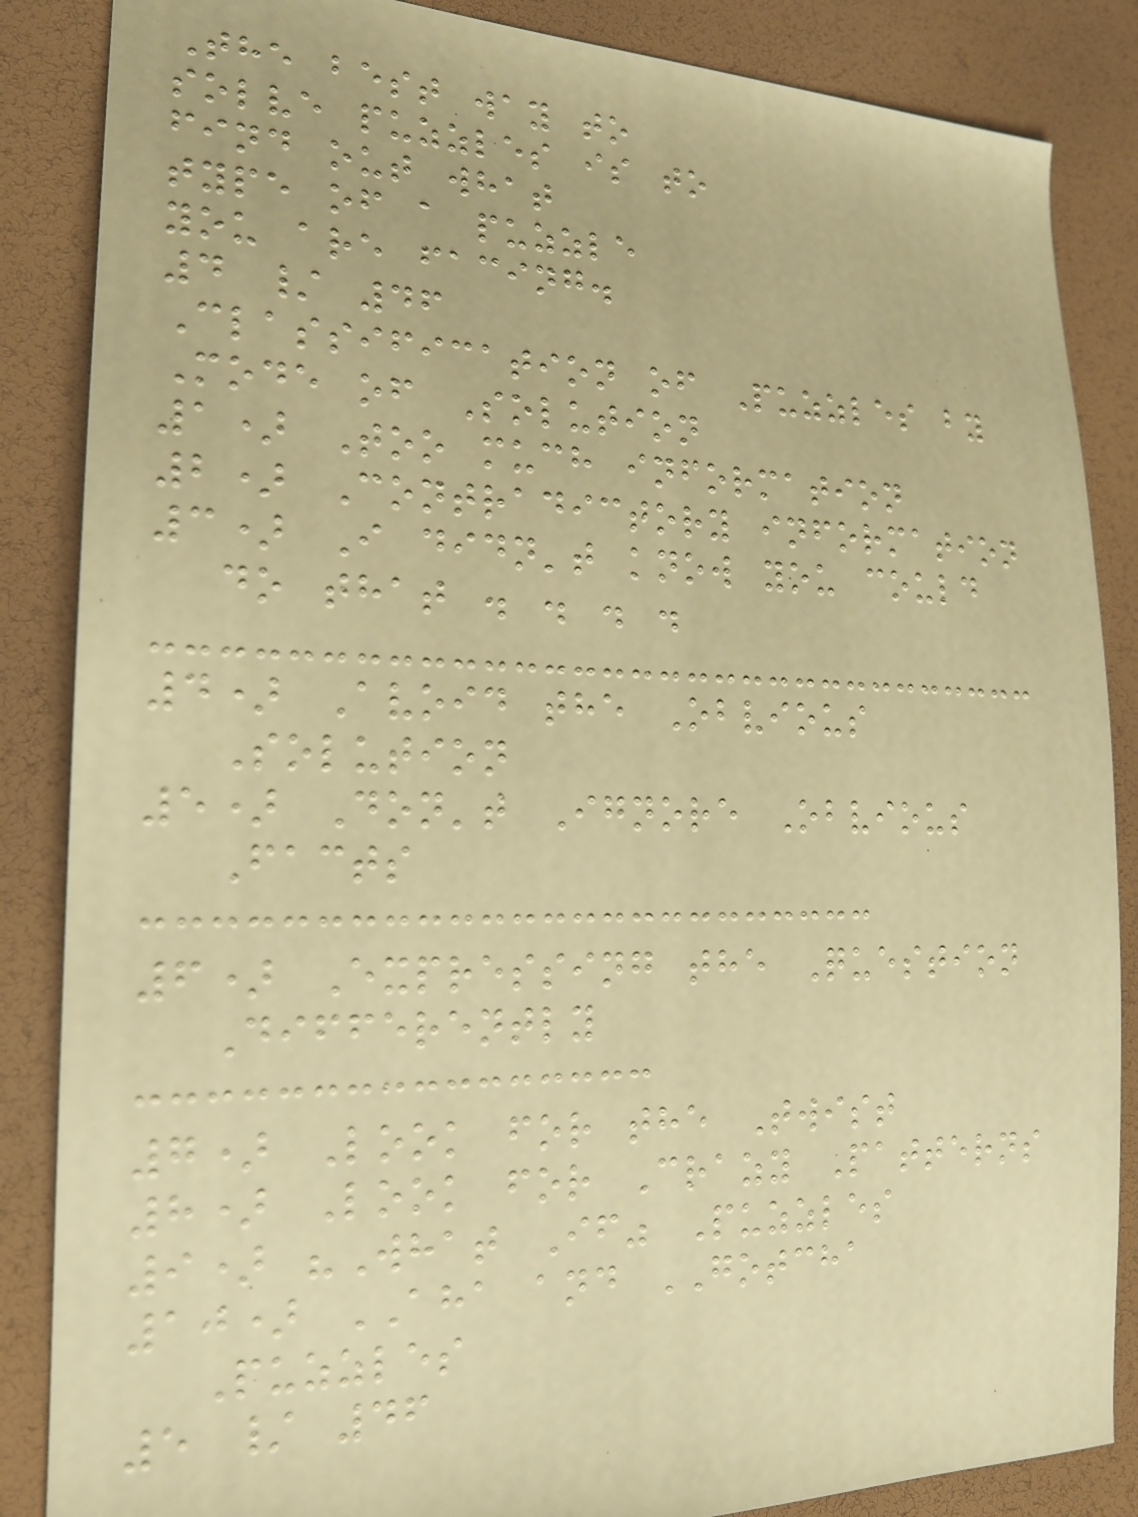The best way to
solve puzzles is to
find out what
type of a puzzle
you are facing.
4 / 46
Classification of Puzzles by
Mode of Solution
1) Too much information
2) Contradictory information
3) I didn't know you could
do that . . . .
4) Avoid the Obvious
Solution
5) Don't Ignore Obvious
Facts
6) Expressing the Question
Differently
7) Look for the Twist
8) Look for Crazy Patterns
9) "What If" Puzzles
10) AHA and GOTCHA
Puzzles
5 / 46
